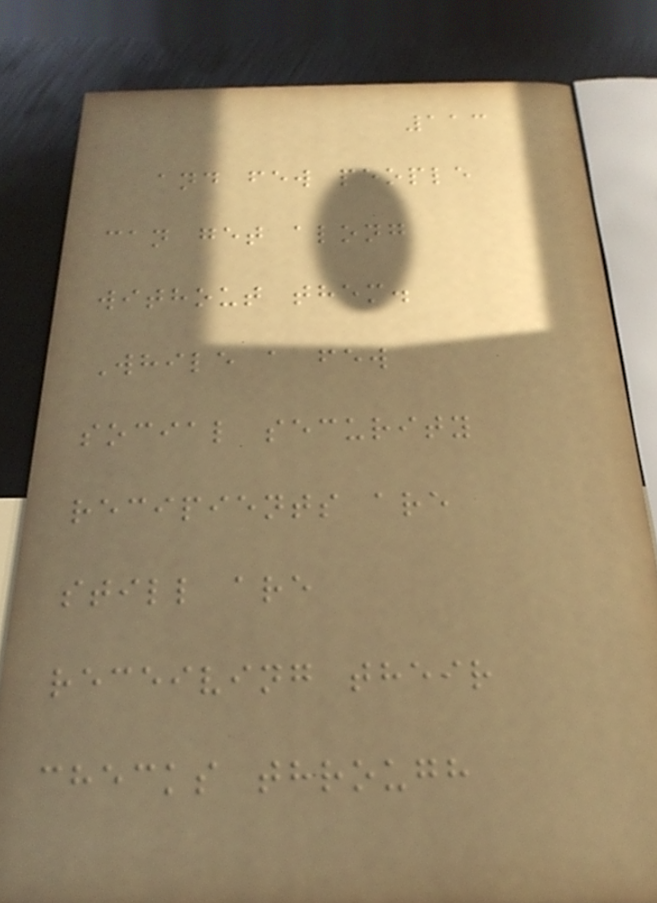113
and few people
can get along
without them.
While a few
social security
recipients are
still are
receiving their
checks through
